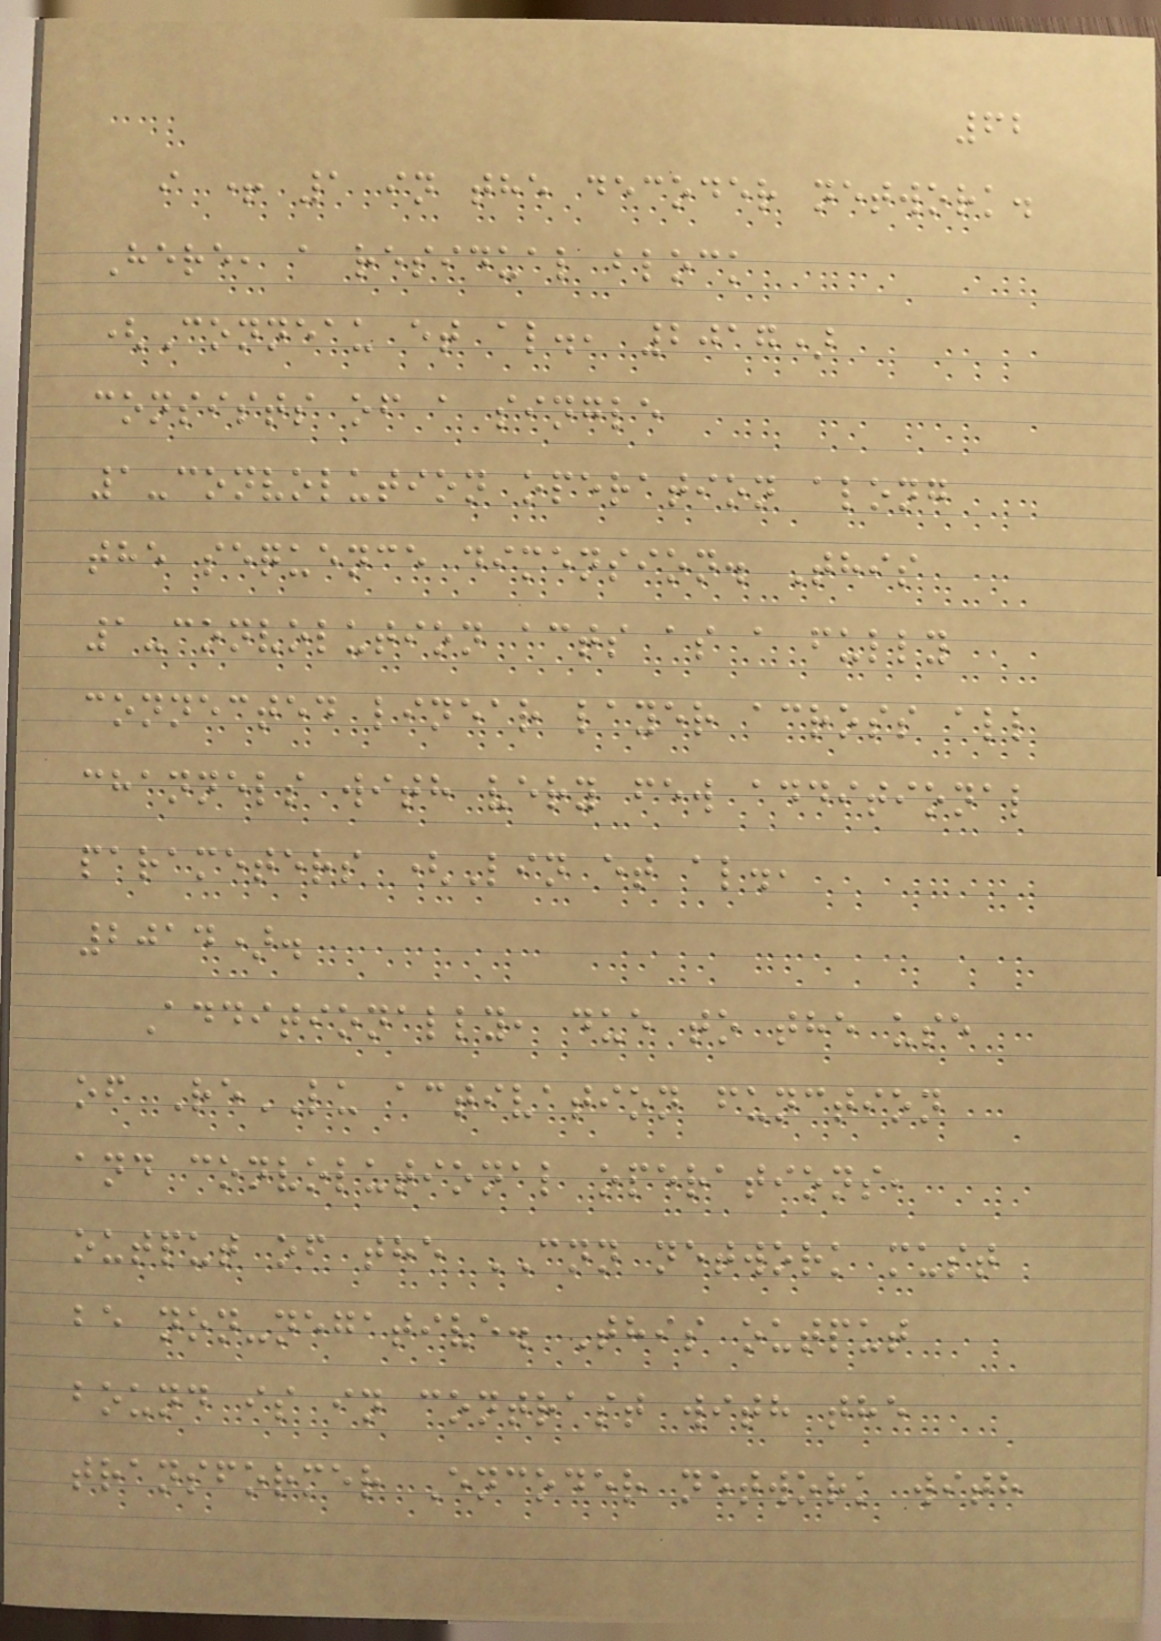62
i + 1 in the decoder network.
Here, a residual block
(Conneau et al., 2017)
consists of a single
1-convolution operation along
the sequence dimension. This
1-convolution acts as a fully
connected linear layer across all
channels with very few additional
parameters (Lin et al.,
2014).
Additionally, due to the use
of ReLU activation function
and convolutional operations,
output of the CNN network must
be non-negative. This output
bound is in contrast with the
transformer Encoder network with
